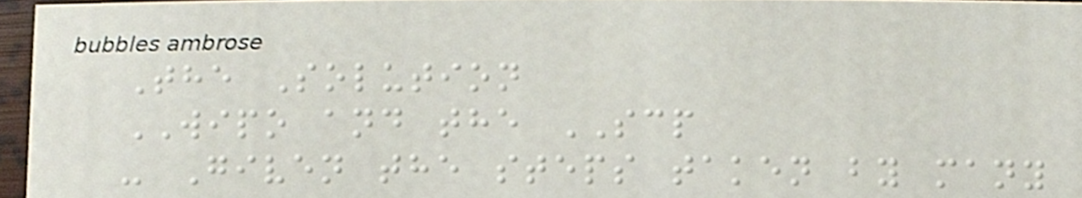The Solution
WIPO and the SCP
- Given the steps taken by many
